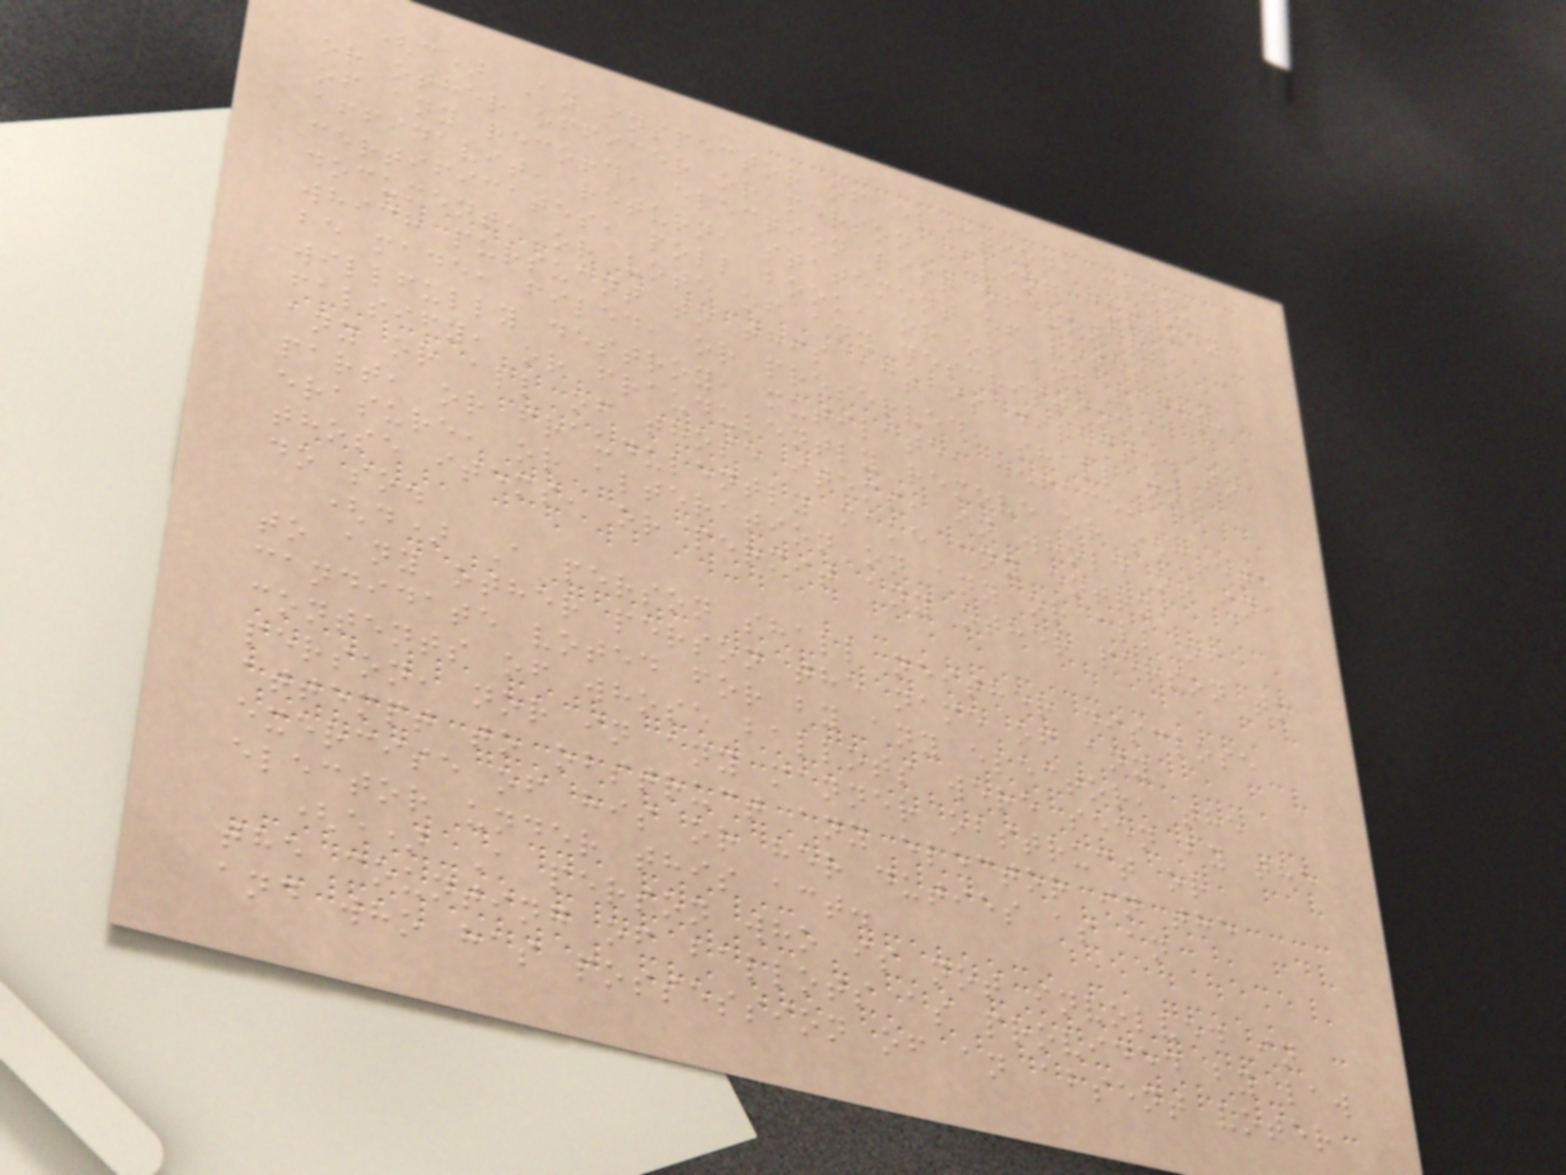(c) An inspector of election, clerk,
or other officer or person having custody
of any record, election list of voters,
affidavit, return, statement of votes,
certificates, poll book, or of any paper,
document, or vote of any description,
which pursuant to this act is directed to
be made, filed, or preserved, shall not
willfully destroy, mutilate, deface,
falsify, or fraudulently remove or secrete
any or all of those items, in whole or in
part, or fraudulently make any entry,
erasure, or alteration on any or all of
those items, or permit any other person to
do so.
(d) A person shall neither disclose
to any other person the name of any
candidate voted for by any elector, the
contents of whose ballots were seen by the
person, nor in any manner obstruct or
attempt to obstruct any elector in the
exercise of his or her duties as an
elector under this act.
(e) A person who is not involved in
the counting of ballots as provided by law
and who has possession of an absent voter
